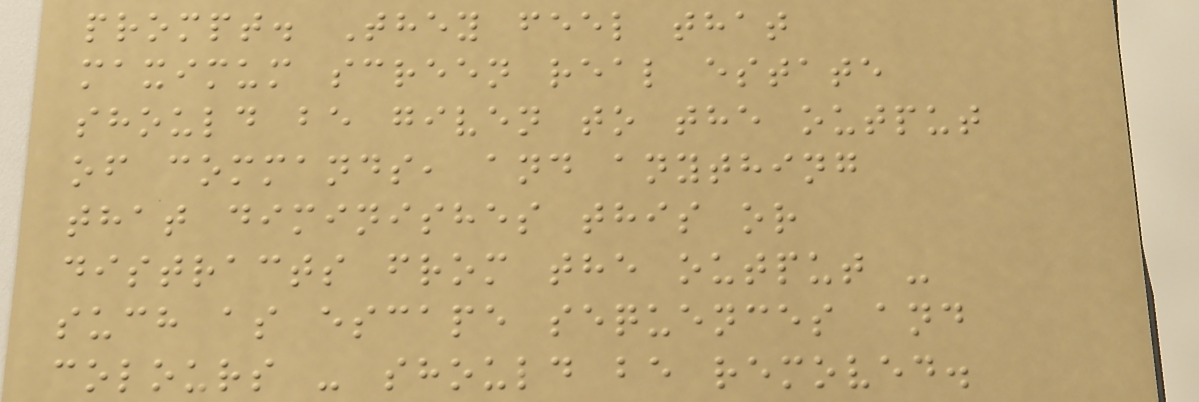prompt. They feel that
maximum screen real estate
should be given to the output
of commands, and anything
that diminishes this or
distracts from the output -
such as escape sequences and
colours - should be removed.
